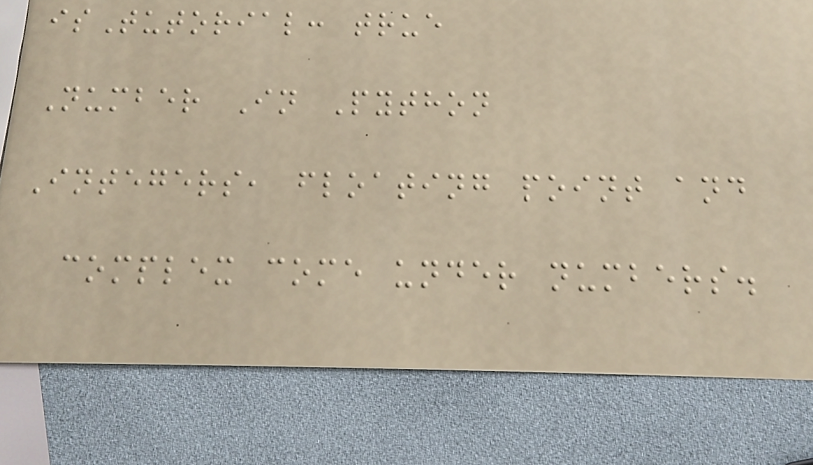isTutorial: true
Number In Python
Integers, floating point and
complex come under numbers.
